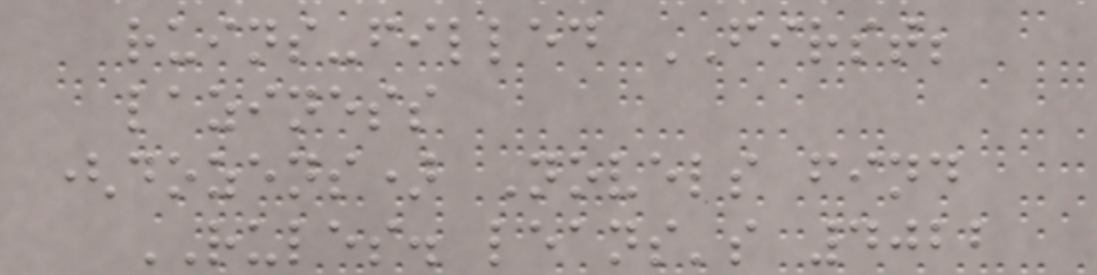ruins-filled FIRST;
laziness
(dozens) Novels find
RULES. leans's 4022
